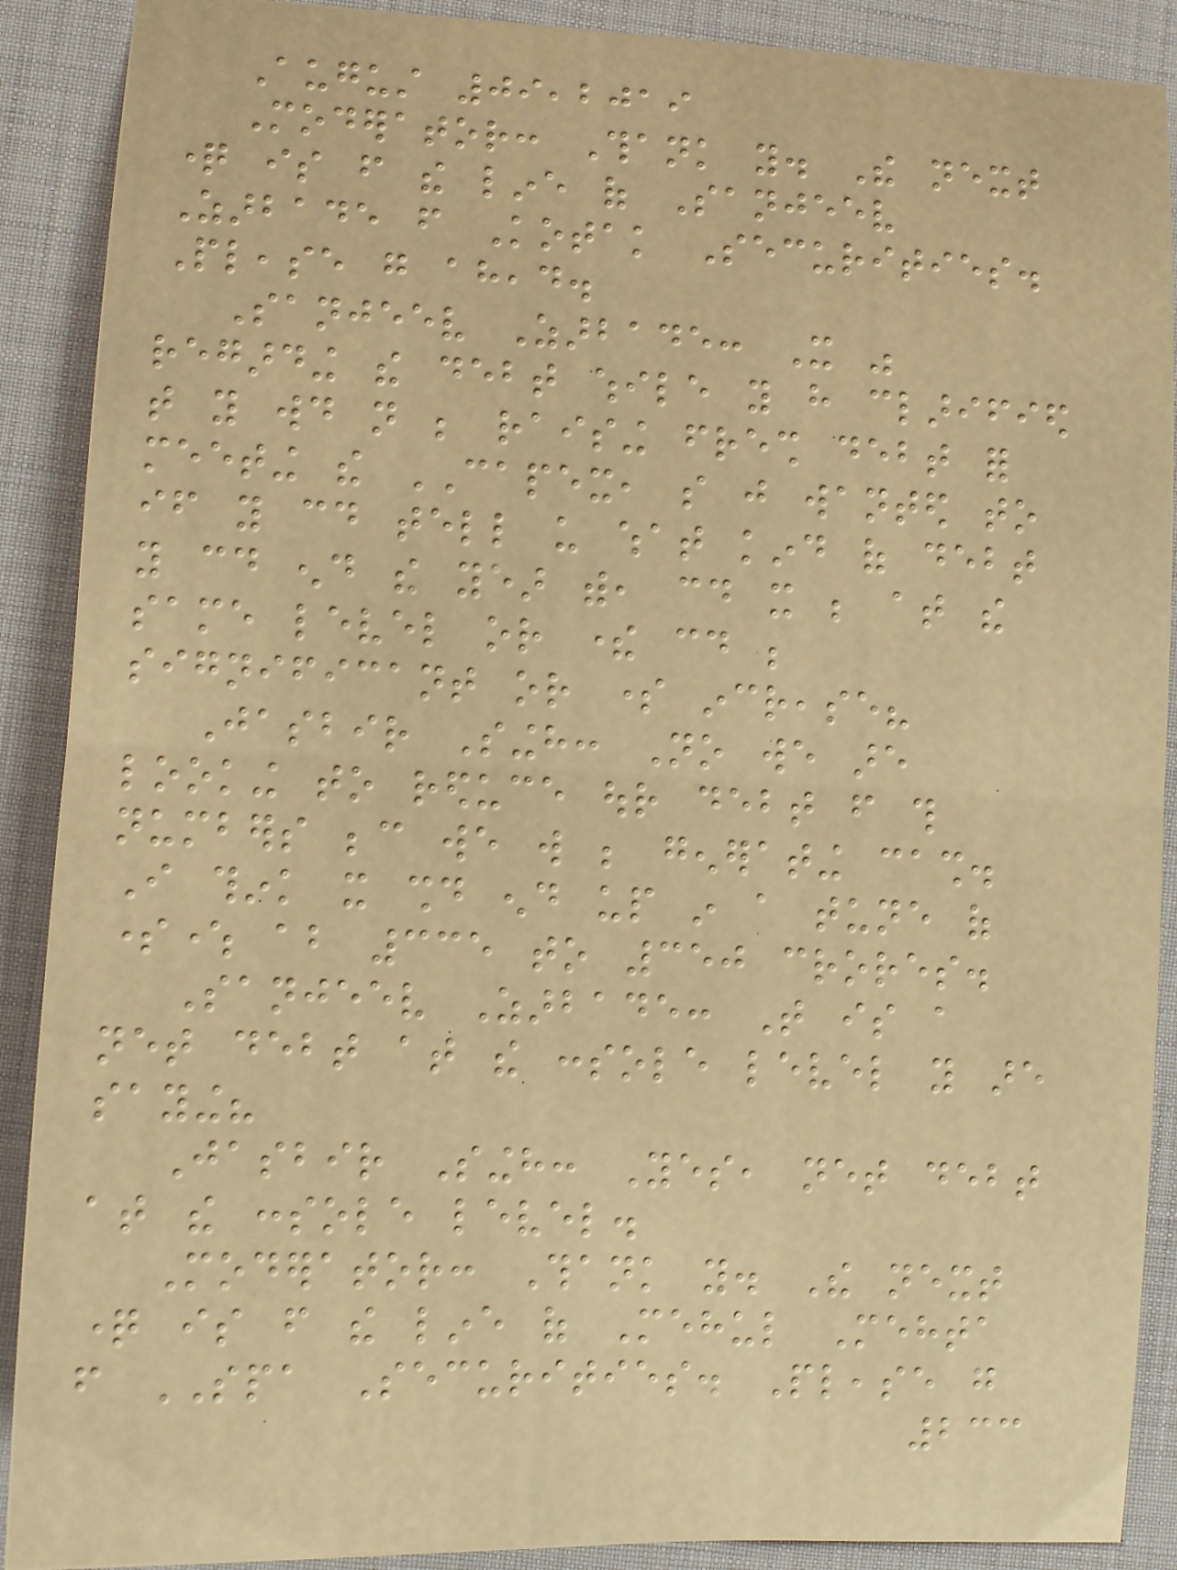August 09,2019
Moderator: Thank you. The next
question is from the line of Sanjeev
Zarbade from Kotak Securities.
Please go ahead.
Sanjeev Zarbade: It was
regarding the debt while you have clarified
that you would not be raising fresh debt for
meeting the CAPEX, so just wanted to
if you could tell us what kind of debt
you could end the year with, could it be at the
same level or there could be
significant or some increase?
Jasbir Singh: No we are
looking to reduce our debt from this
numbers because we will be generating cash.
I think it should end up in a tune of
somewhere about 335 to 350 crores.
Sanjeev Zarbade: That is a
net debt at the console level you are
saying?
Jasbir Singh: Yes, net debt
at the console level.
Moderator: Thank you. The next
question is from the line of Mehul Mehta
from SPA Securities. Please go
233
